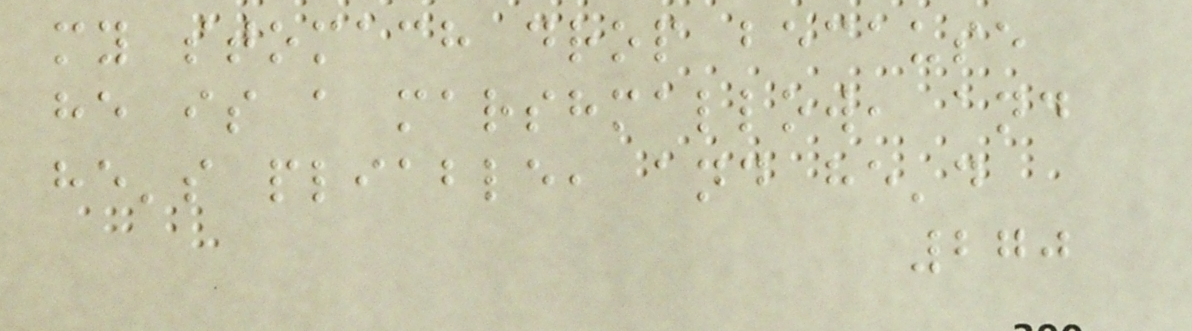my stomach drop because
he is a marshmallow, and
he's pliable, and he'd
270
